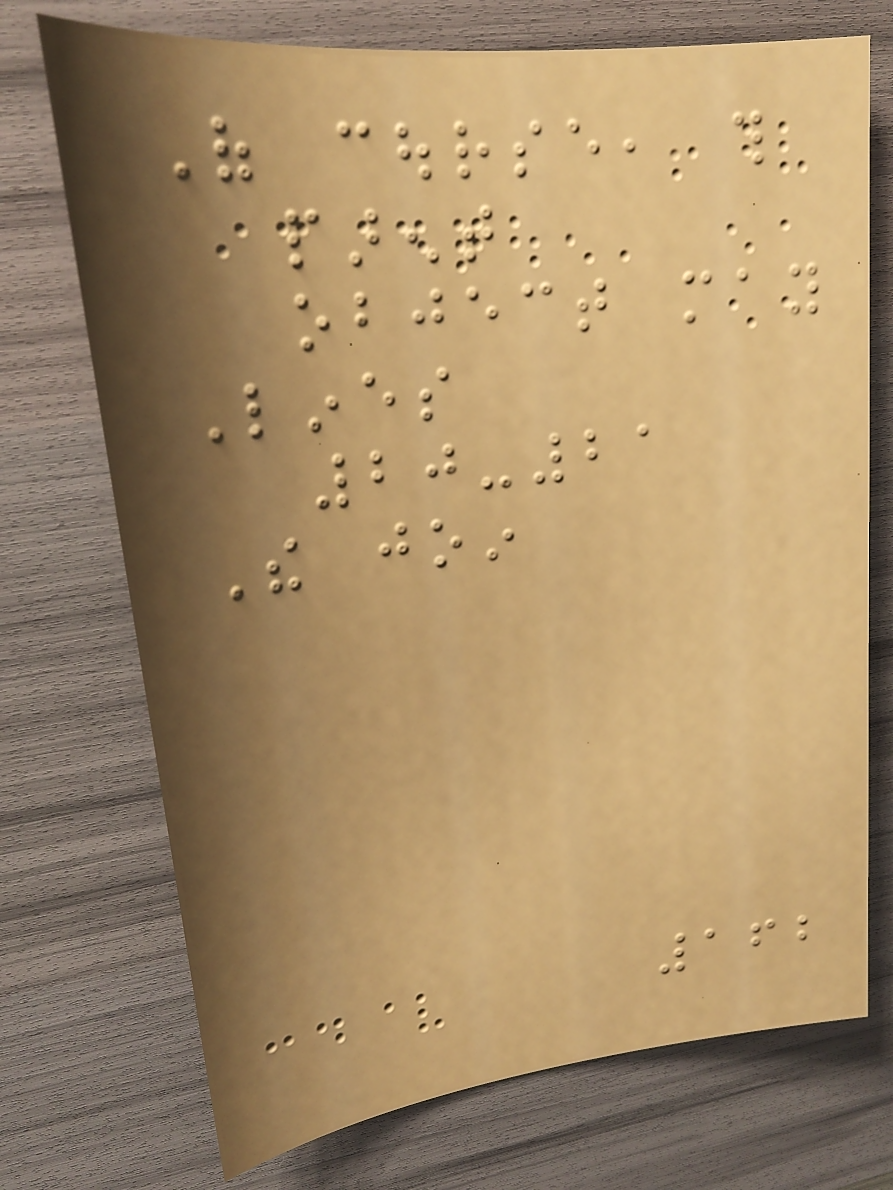Of course, this
parent
object may
Lines
20-21
The join
162
